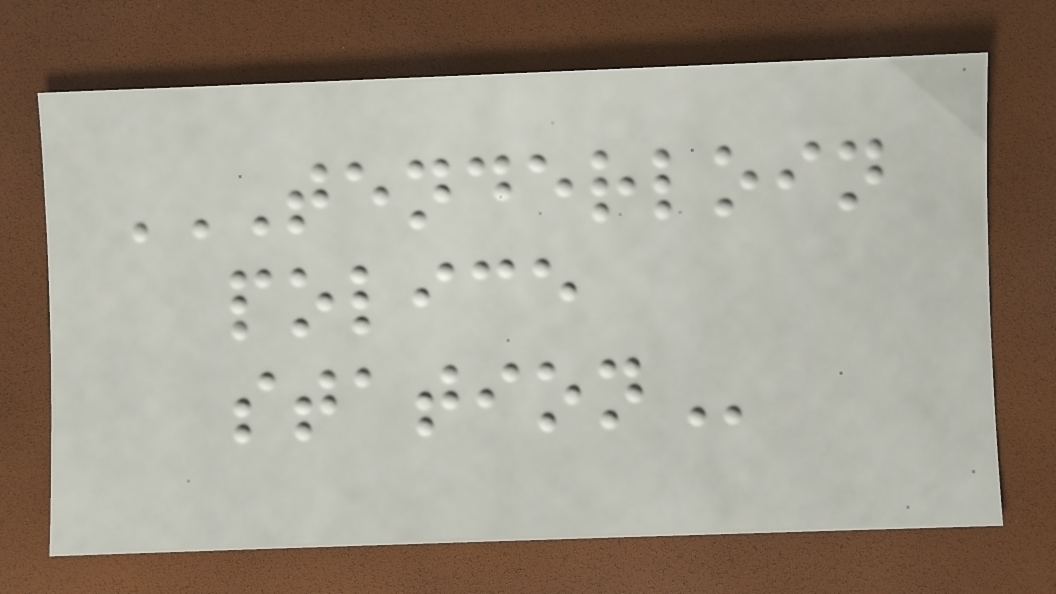TENDERLOIN
POLICE
STATION
